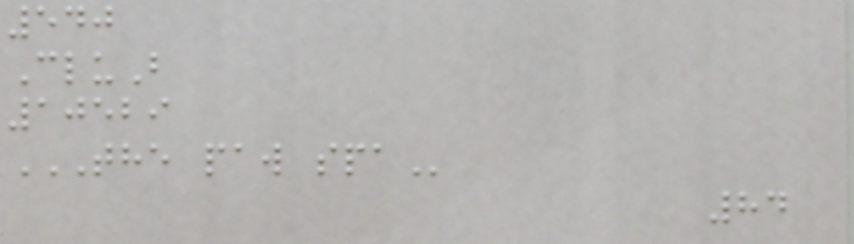540
CluB
10529
THE PAW SPA
84
